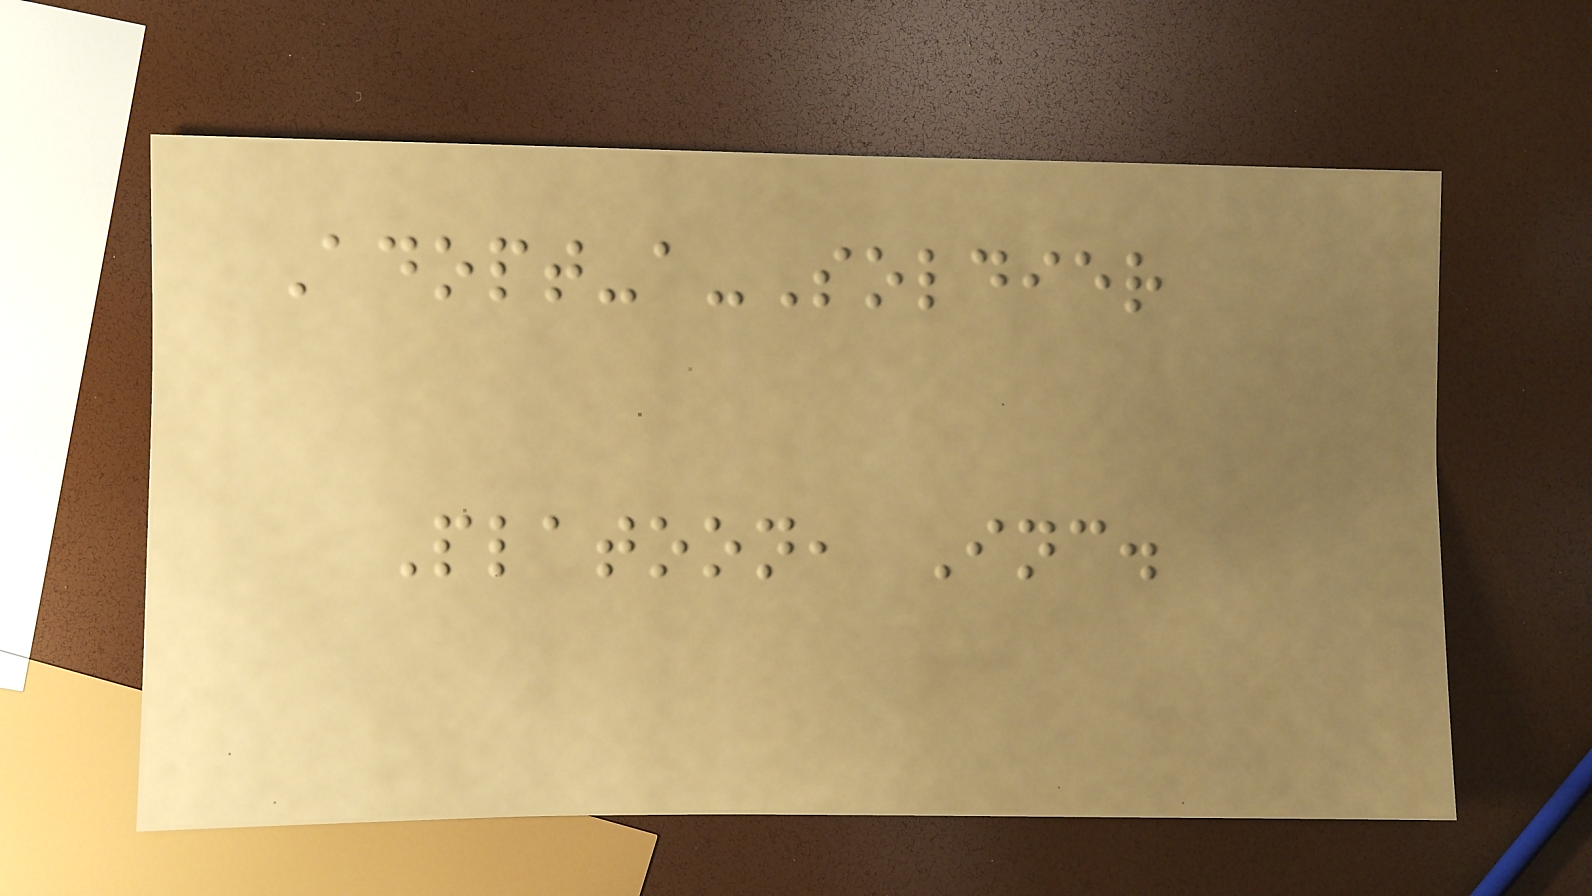Adopt-a-Soldier
Platoon, Inc.
